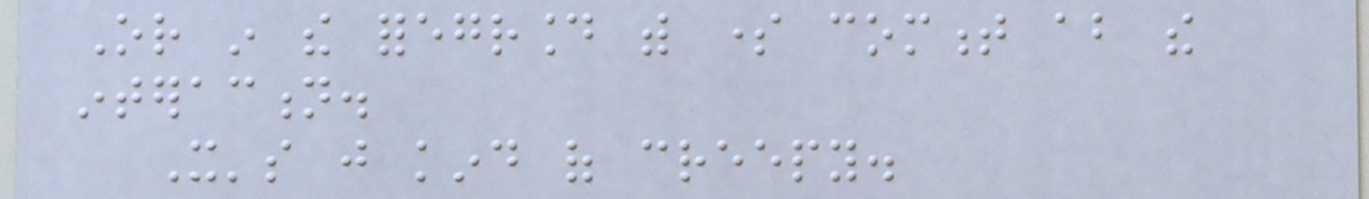Or in the foreground with some comment about the
interaction.
It's just kind of creepy.
